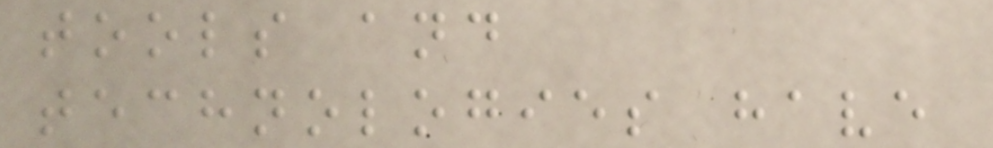tools and
technologies have
